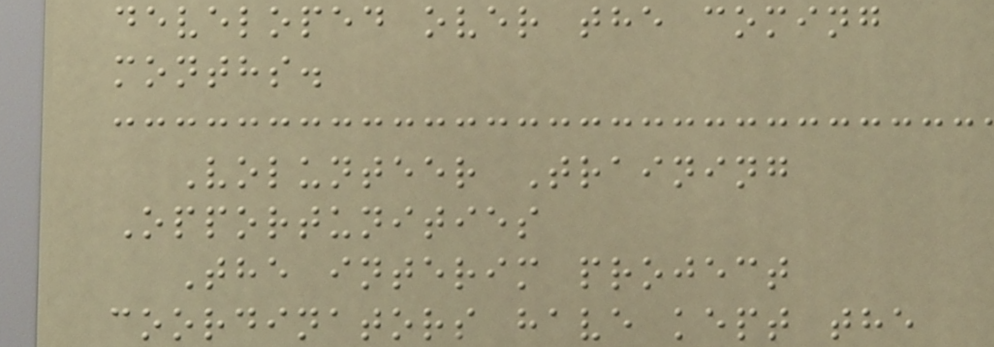developed over the coming
months.
Volunteer Training
Opportunities
The interim project
coordinators have kept the
